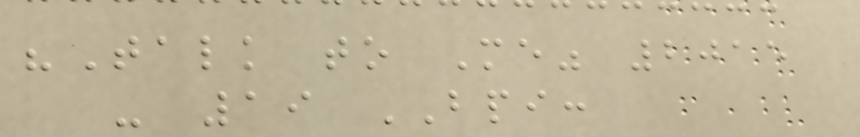"Talk to Me" 2015
- 19 BPI:
